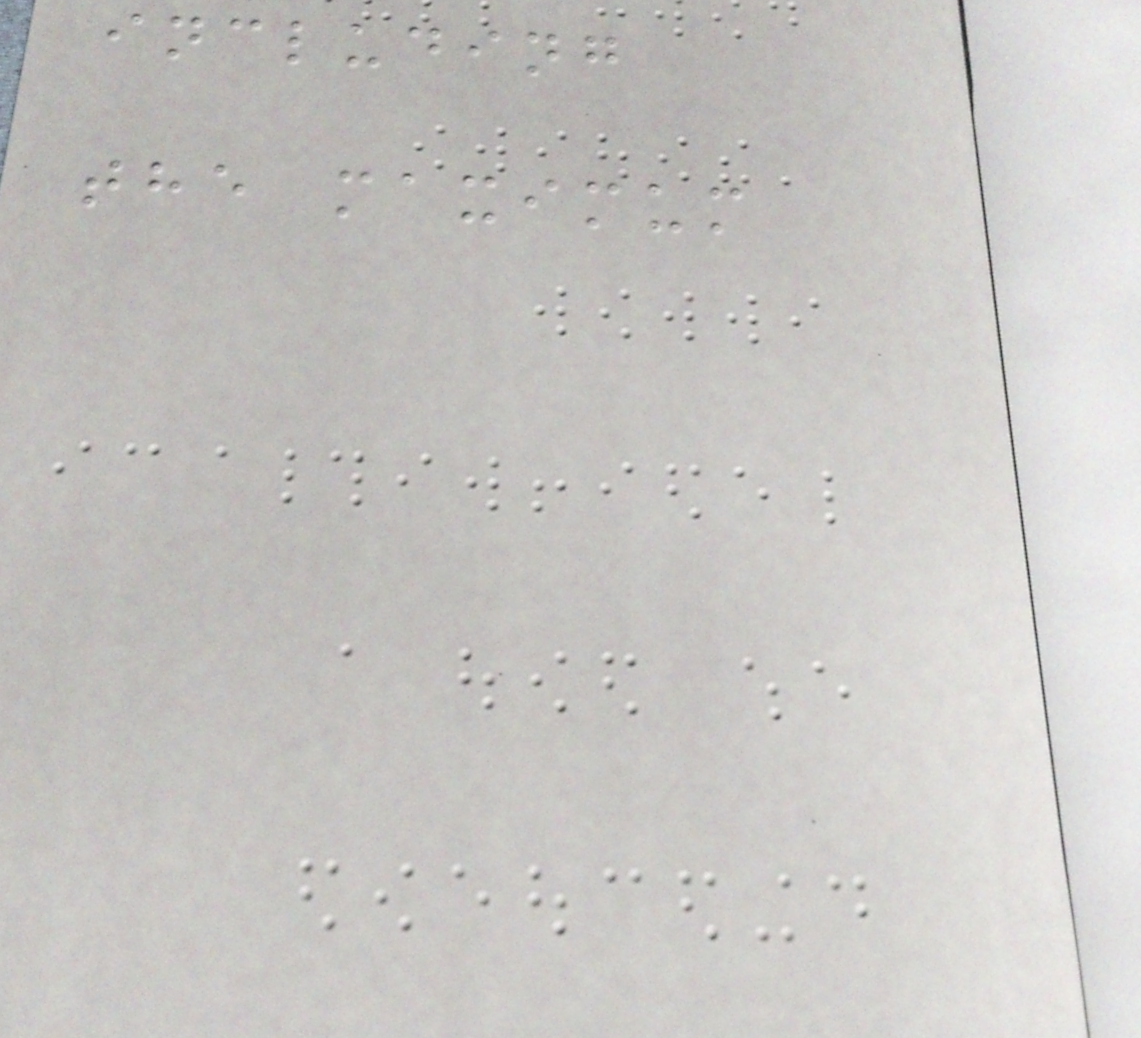including
the maximum
